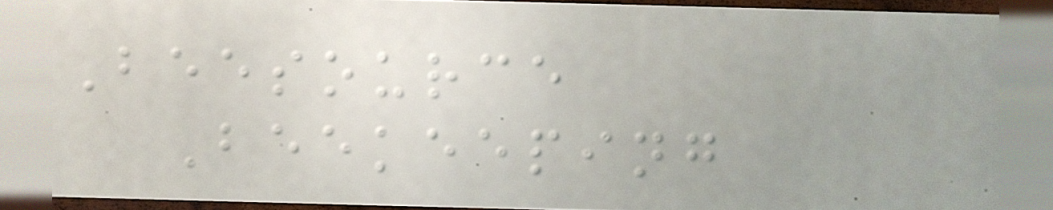Beesource
Beekeeping
